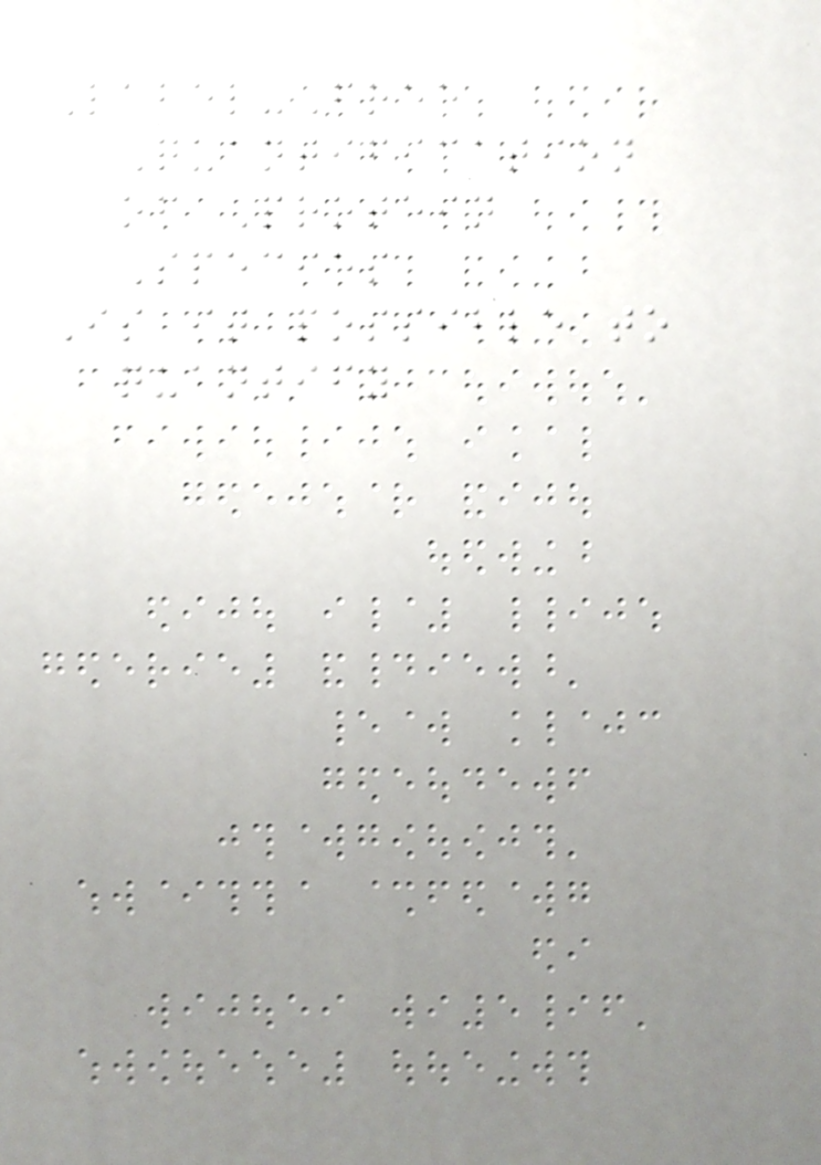Label-Free
Quantification
of Protein
Species
Is it possible to
quantify
